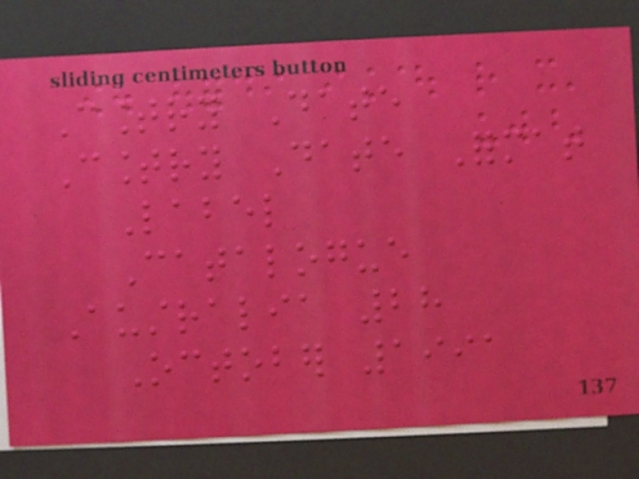Country Date
Country Date Format
Label
Catalogue
Australia 28
October 1991
